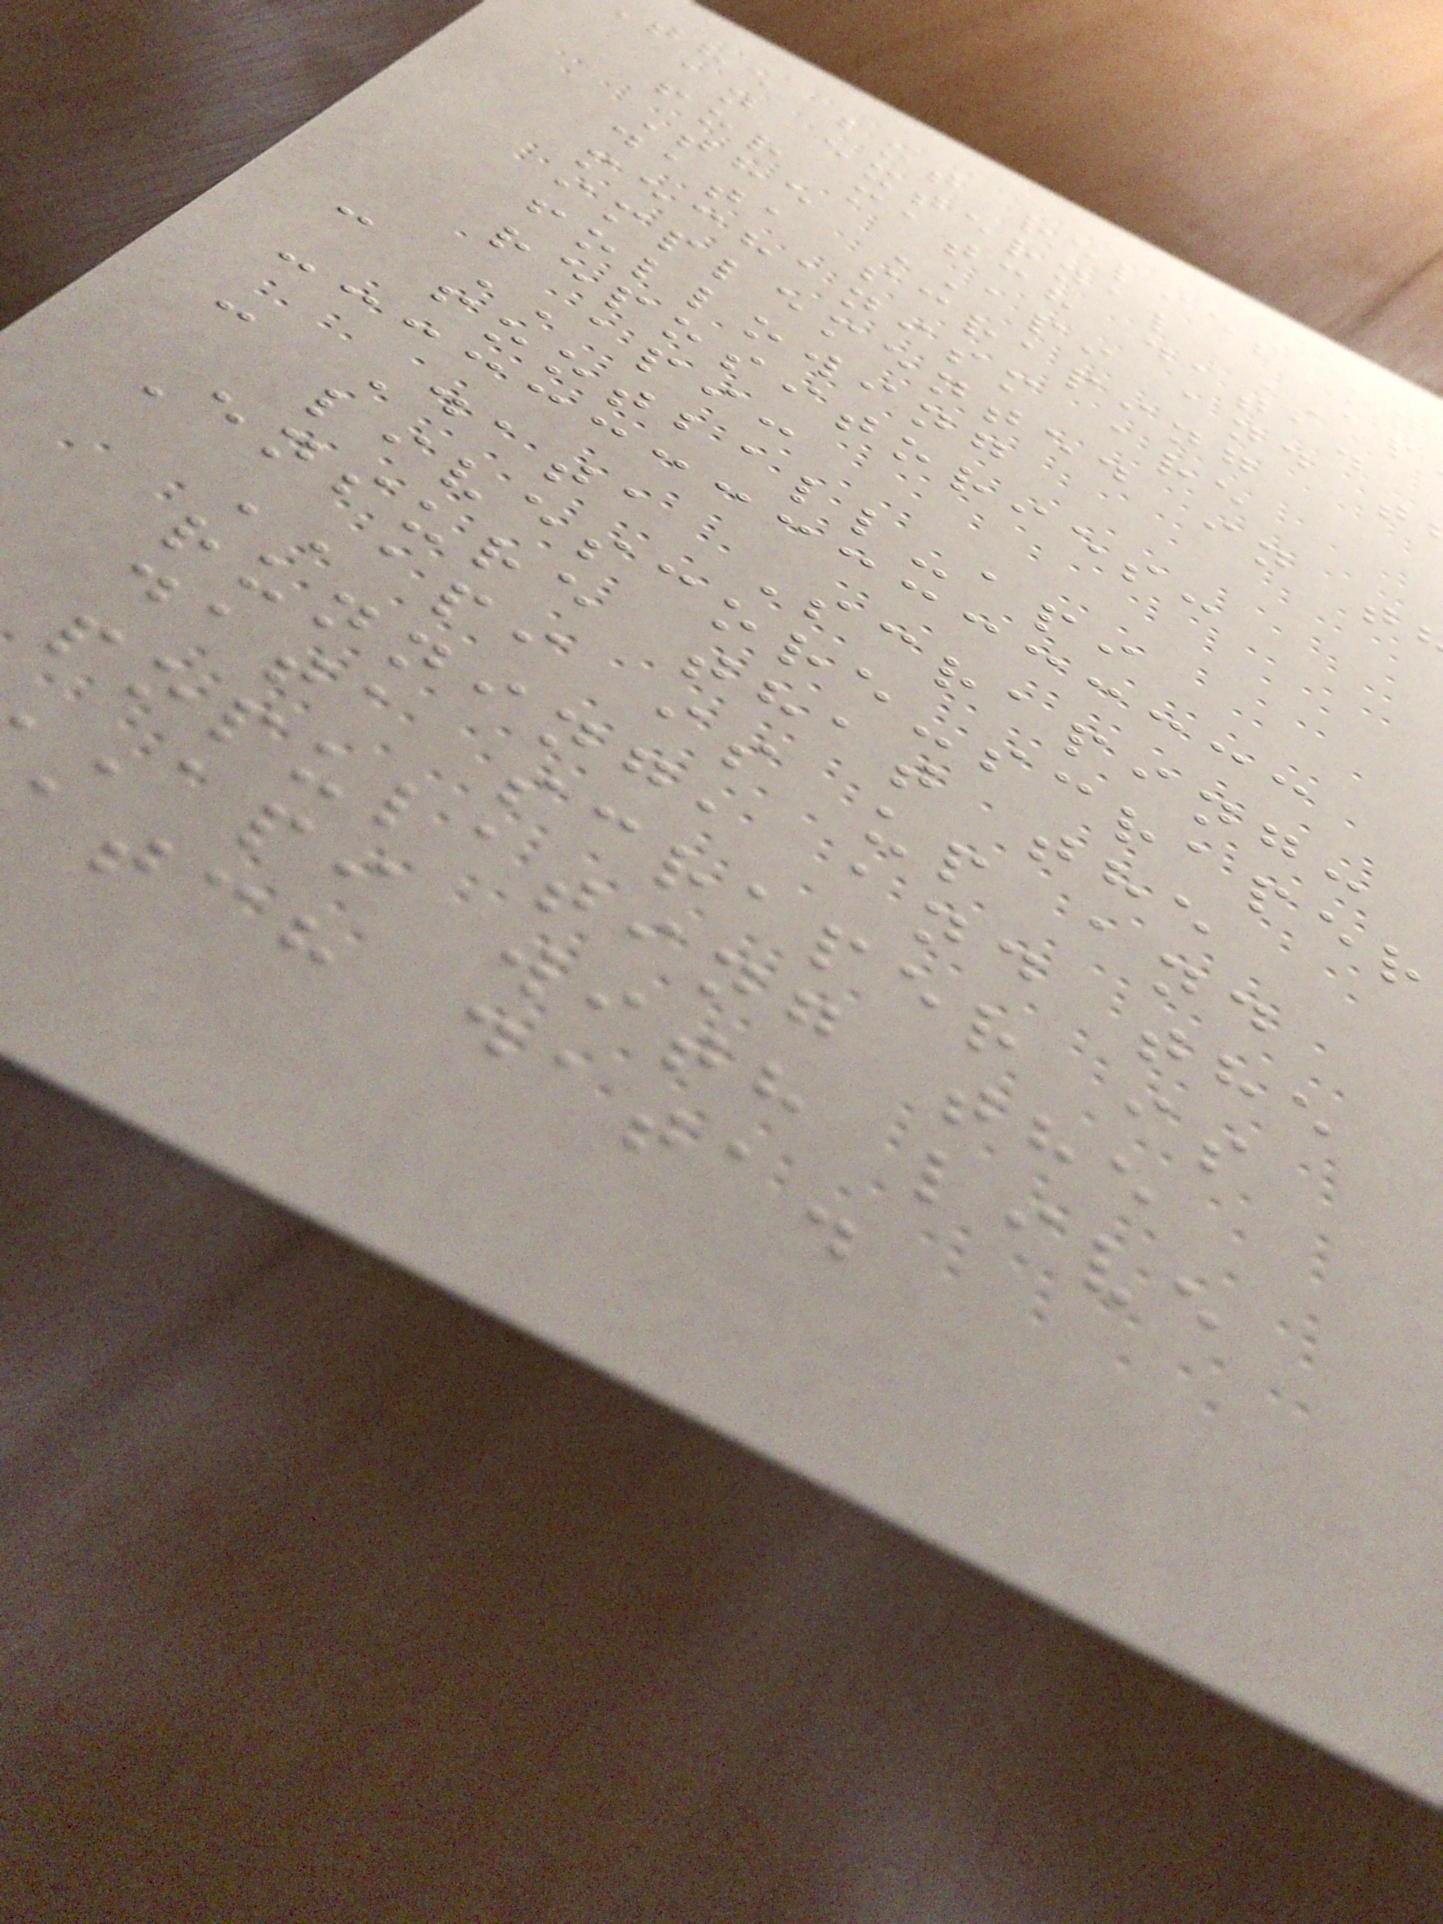the bot relies on
an external AP
for match data.
The API and t
data scraping
mechanism are
implemented in t
following
repositories:
- API:
football-api
- Data Scraping:
livescore-scraper
Ensure that the
API is up and
running, and the
data scraper is
populating the
api with live
tch data.
